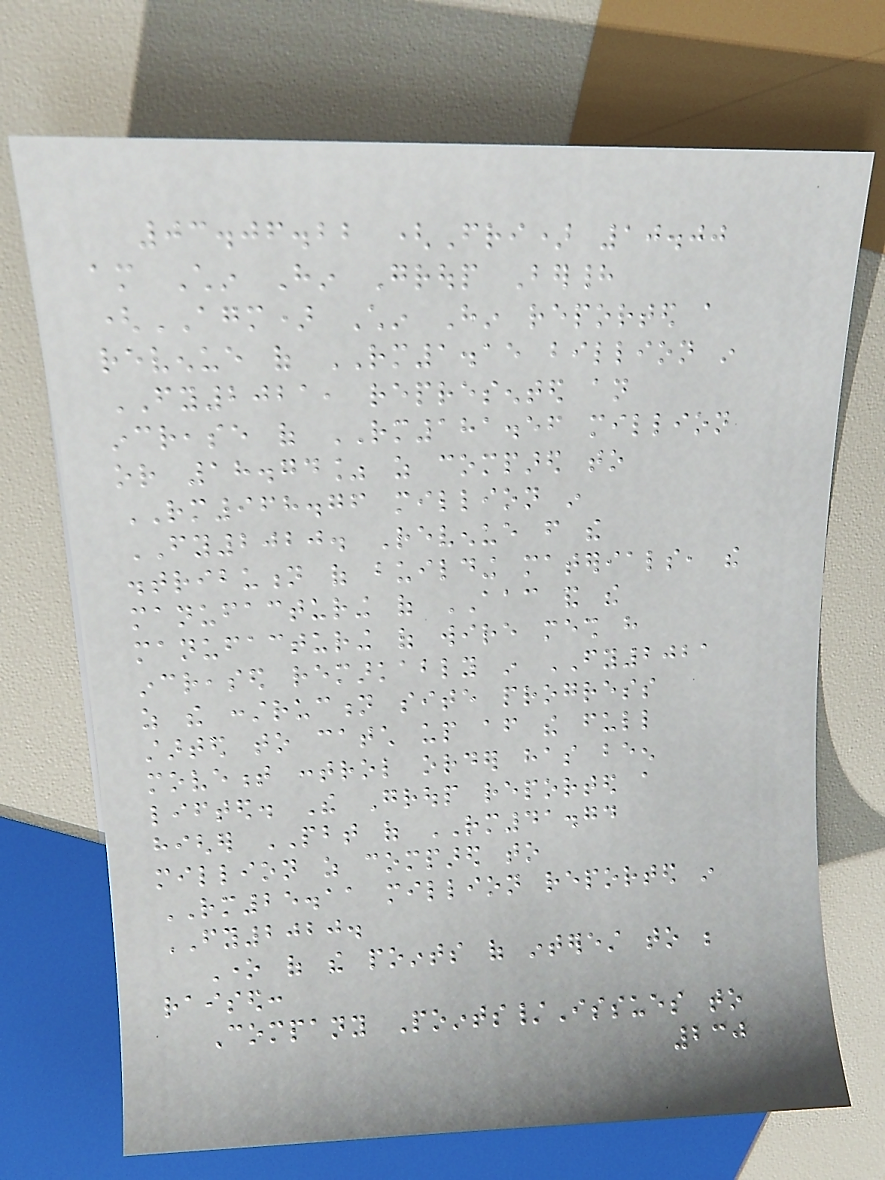03.06.22 (Fri) 10.00
am Chin Hin Group Berhad
(AGM) Chin Hin reported a
revenue of RM1.15 billion in
FY2021, represented an
increase of RM181.56 million
or 18.74% as compared to
RM968.76 million in
FY2020. Revenue from the
distribution of building materials, the
manufacturing of AAC and the
manufacturing of wire mesh have
increased remarkably in FY2021
as the construction site progress
started to catch up after the full
movement control order has been
lifted. The Group reported a
higher PBT of RM41.74
million as compared to
RM25.11 million reported in
FY2020.
One of the points of interest to be
raised:
Company Points/Issues to
230
